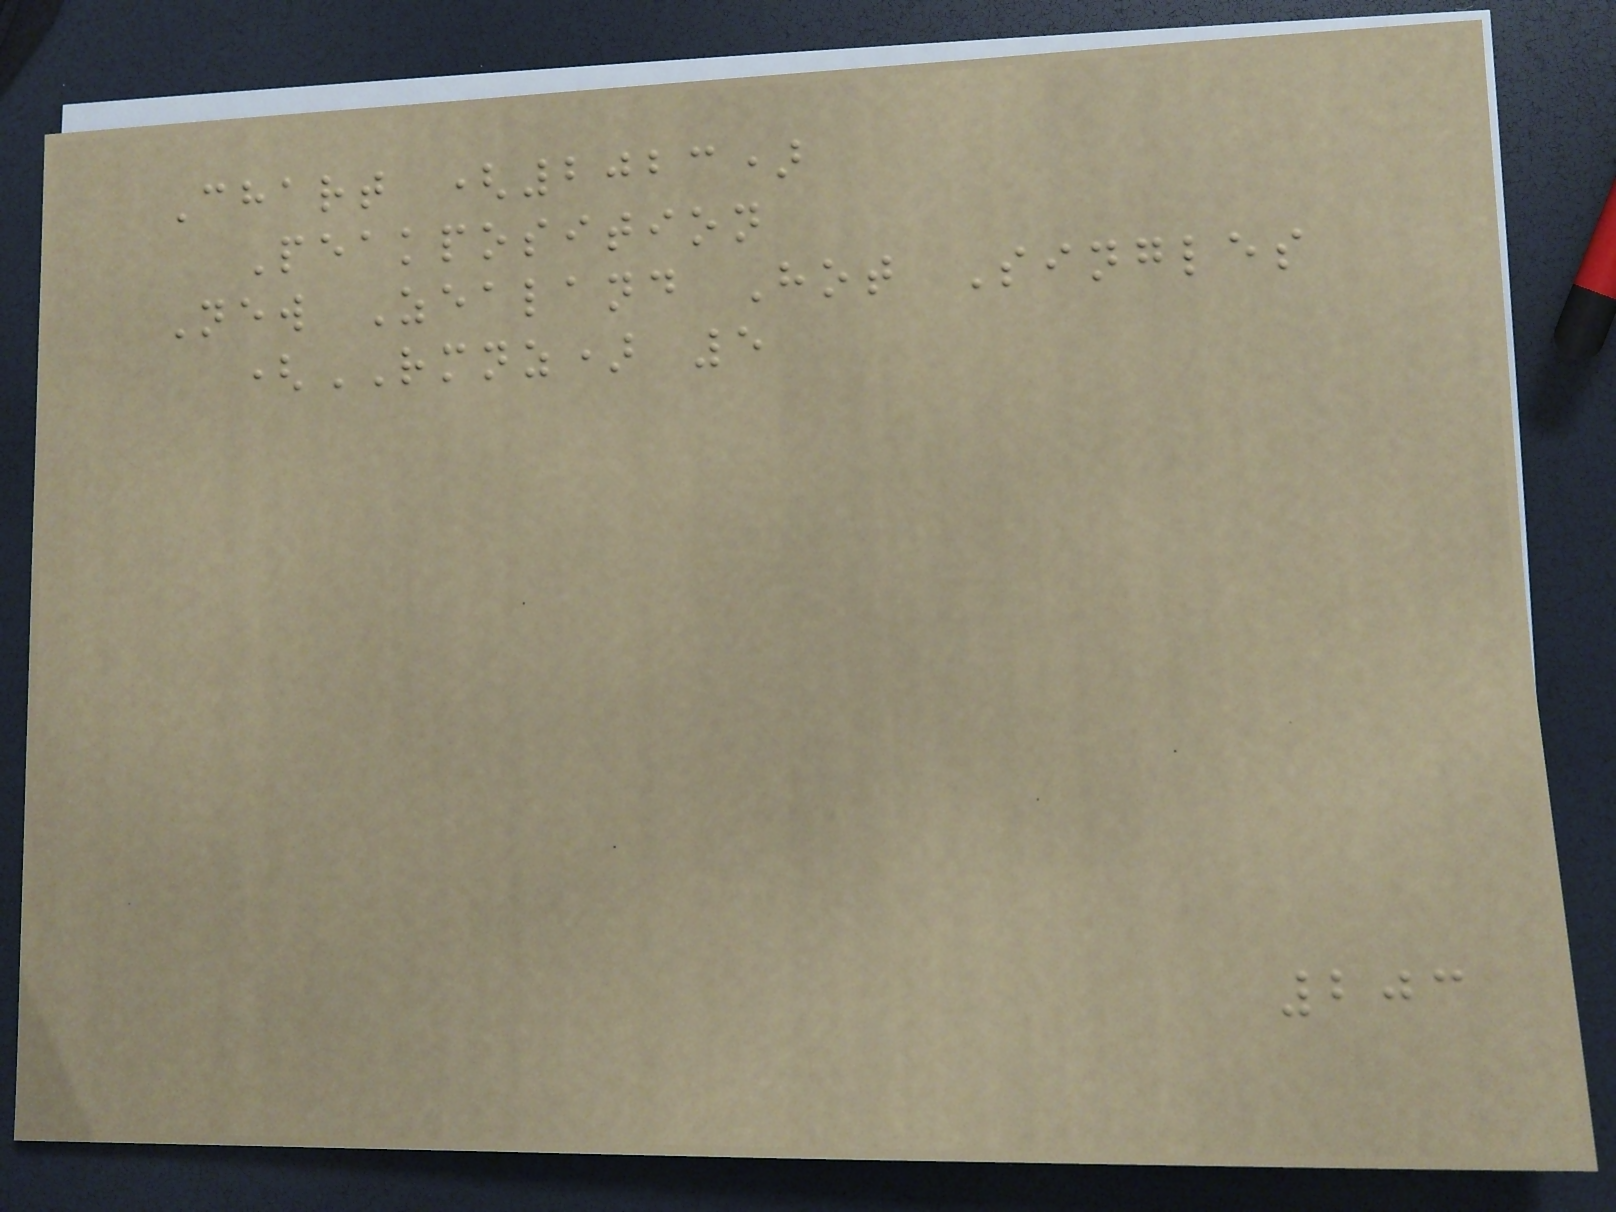Chart (2023)
Peakposition
New Zealand Hot Singles
(RMNZ) 5
203
